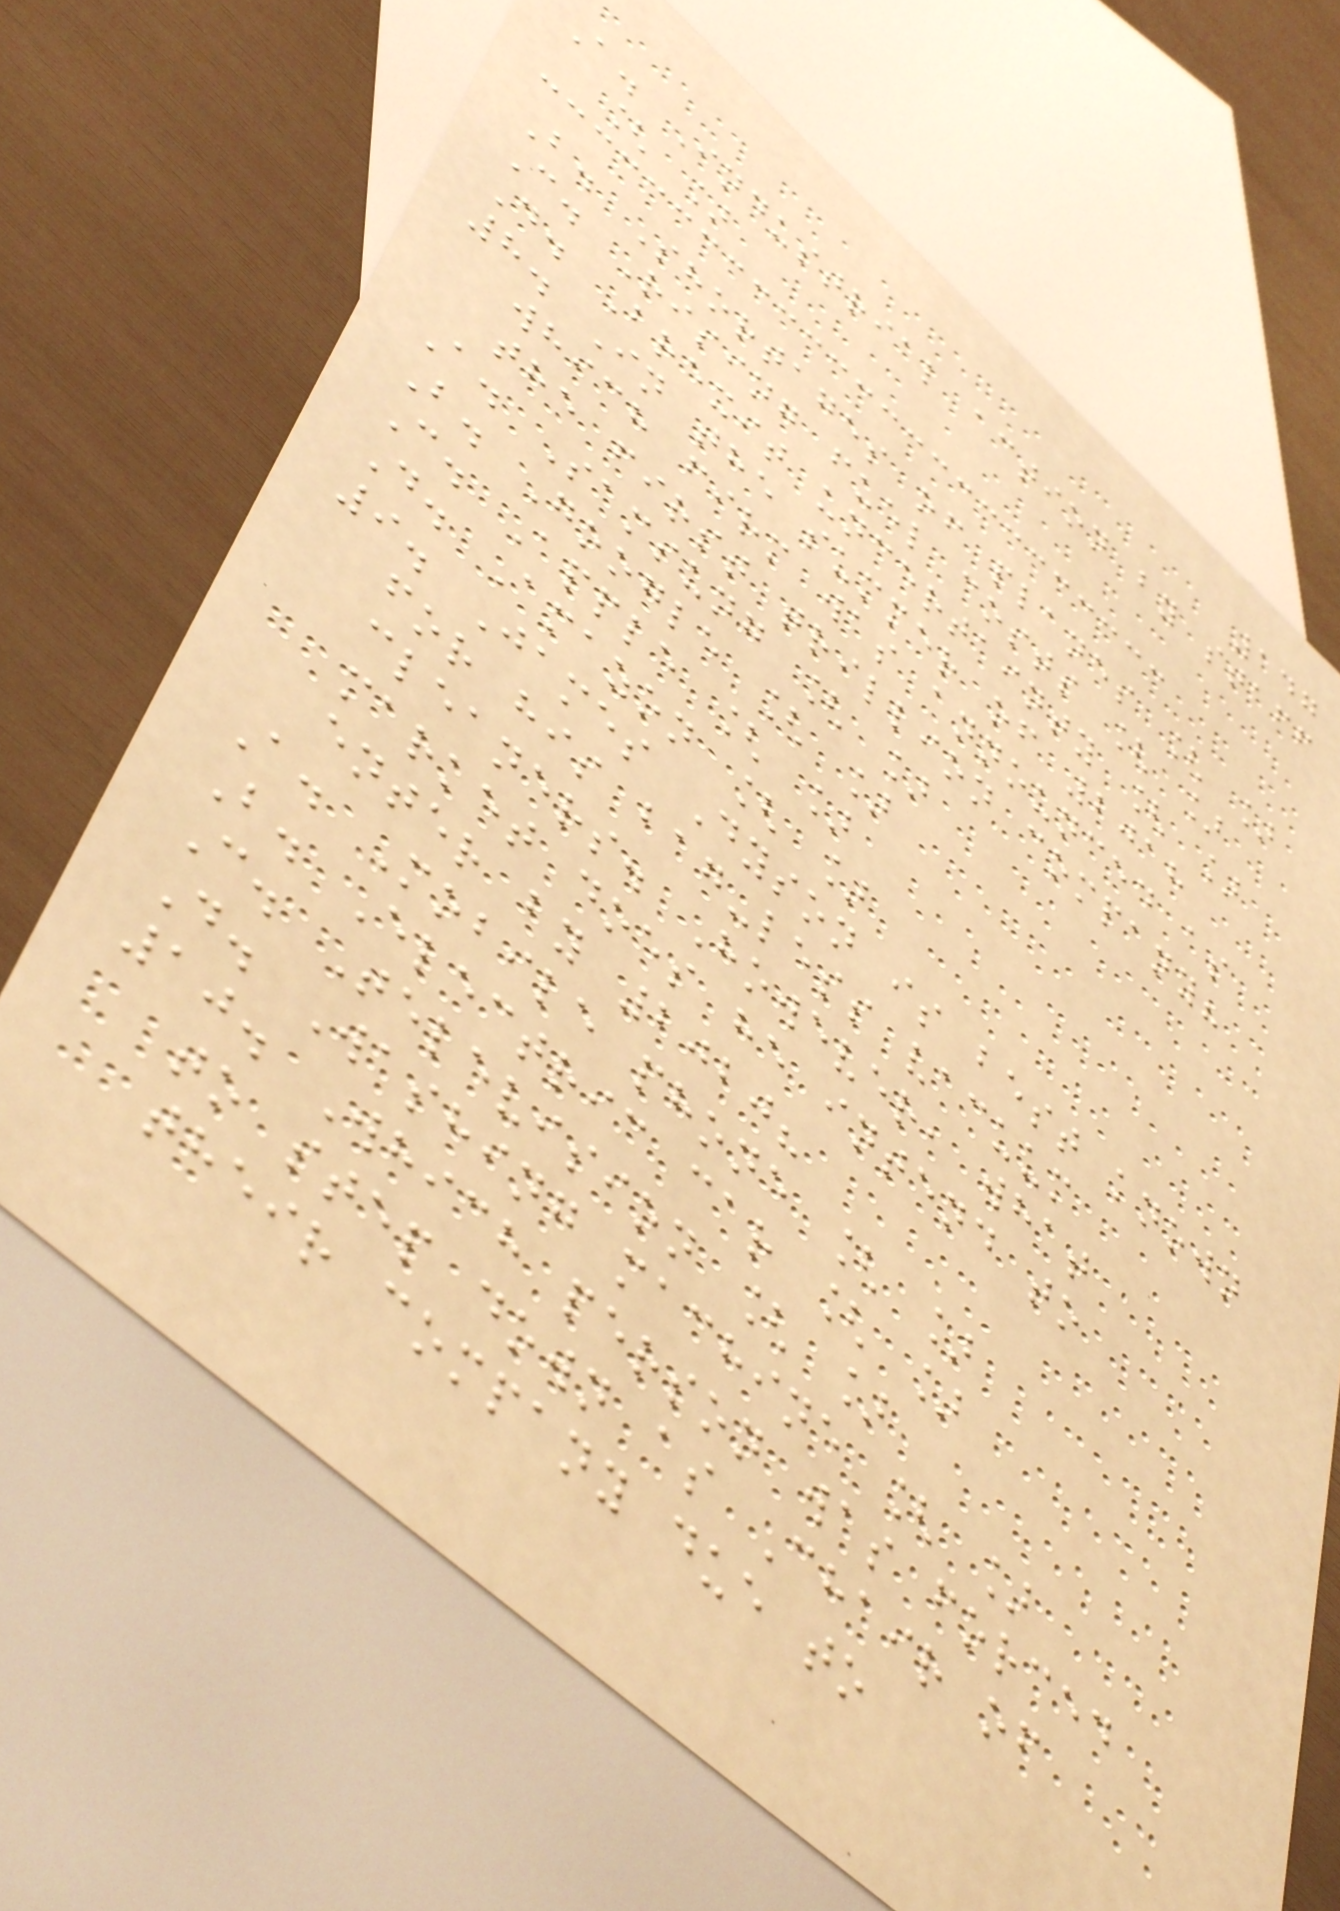147
A. Industrial action by staff
[ ]
B. Shortages of planes [ ]
C. Rising fuel costs [ ]
D. Brexit uncertainty [ ]
8. In the summer of 2018
which firm was announced as
the first trillion company?
A. Samsung [ ]
B. Google [ ]
C. Apple [ ]
D. Amazon [ ]
9. James Dyson is best known
for his bag-less vacuum
cleaners. However, what
market does he intend to
enter by 2020?
A. Mobile phone [ ]
B. Electric car [ ]
C. Television [ ]
D. Washing machine [ ]
10. Which person was forced
to step down as Chair of
their company due to
